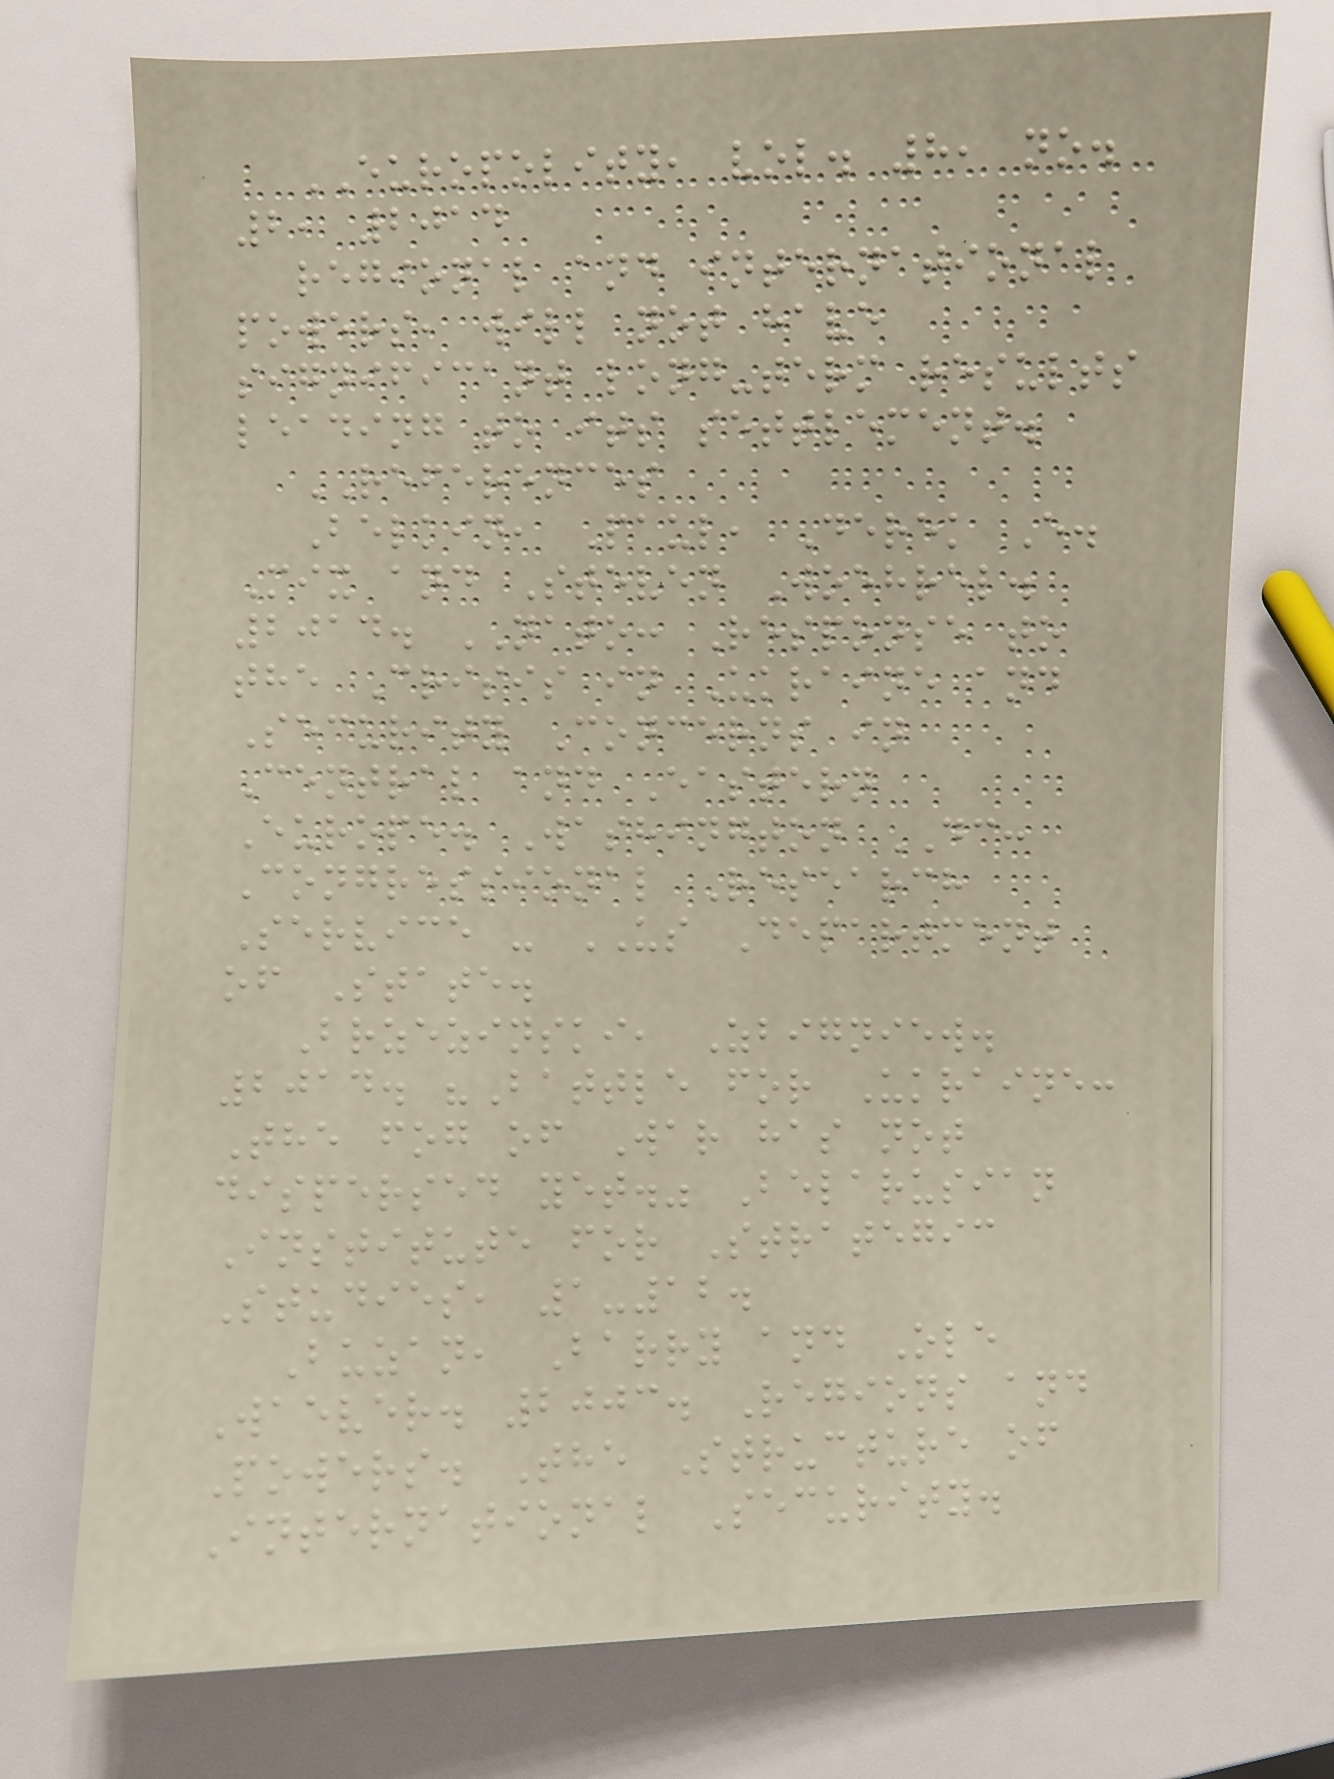EUROPOLITY, vol. 8, no.
2, 2014
regional and international
powers, will not have
significant long-term results
leading to its settlement.
REFERENCES
Belkin, Paul, Derek E.
Mix and Steven Woehrel.
2014. NATO: Response to
the Crisis in Ukraine and
Security Concerns in
Central and Eastern
Europe. Washington DC:
Congressional Research
Service - US Department
of State.
Brzezinski, Zbigniew.
2014. "Battle for Ukraine:
The fog of War has not
dispersed yet." Belarusian
Institute for Strategic
Studies, 1-12.
Buzan, Barry and Ole
Waever. 2003. Regions and
Powers. The Structure of
International Security.
